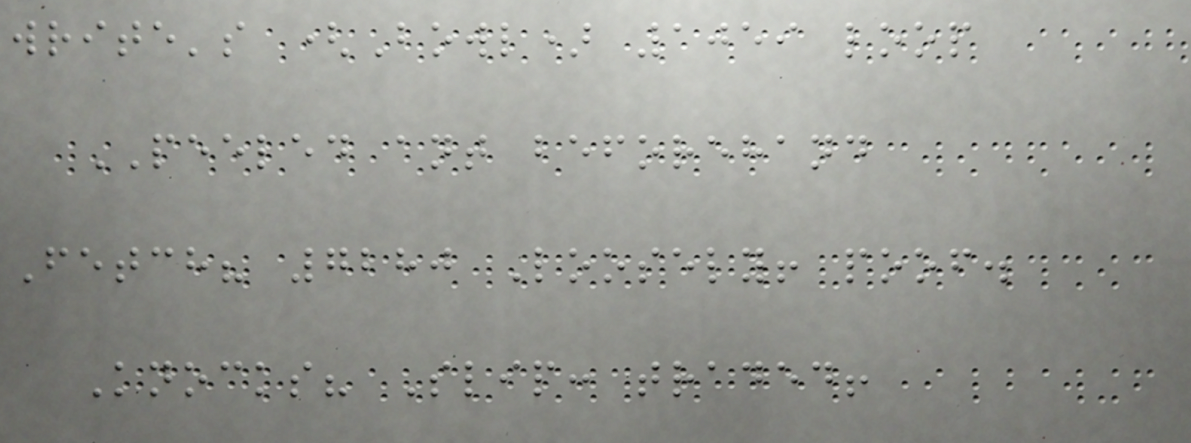write's (Bowl) 1059 loop
PEELED ant beforehand
Fetch? 7280 Loosely! poof.
Knocks? Slip: traded!
